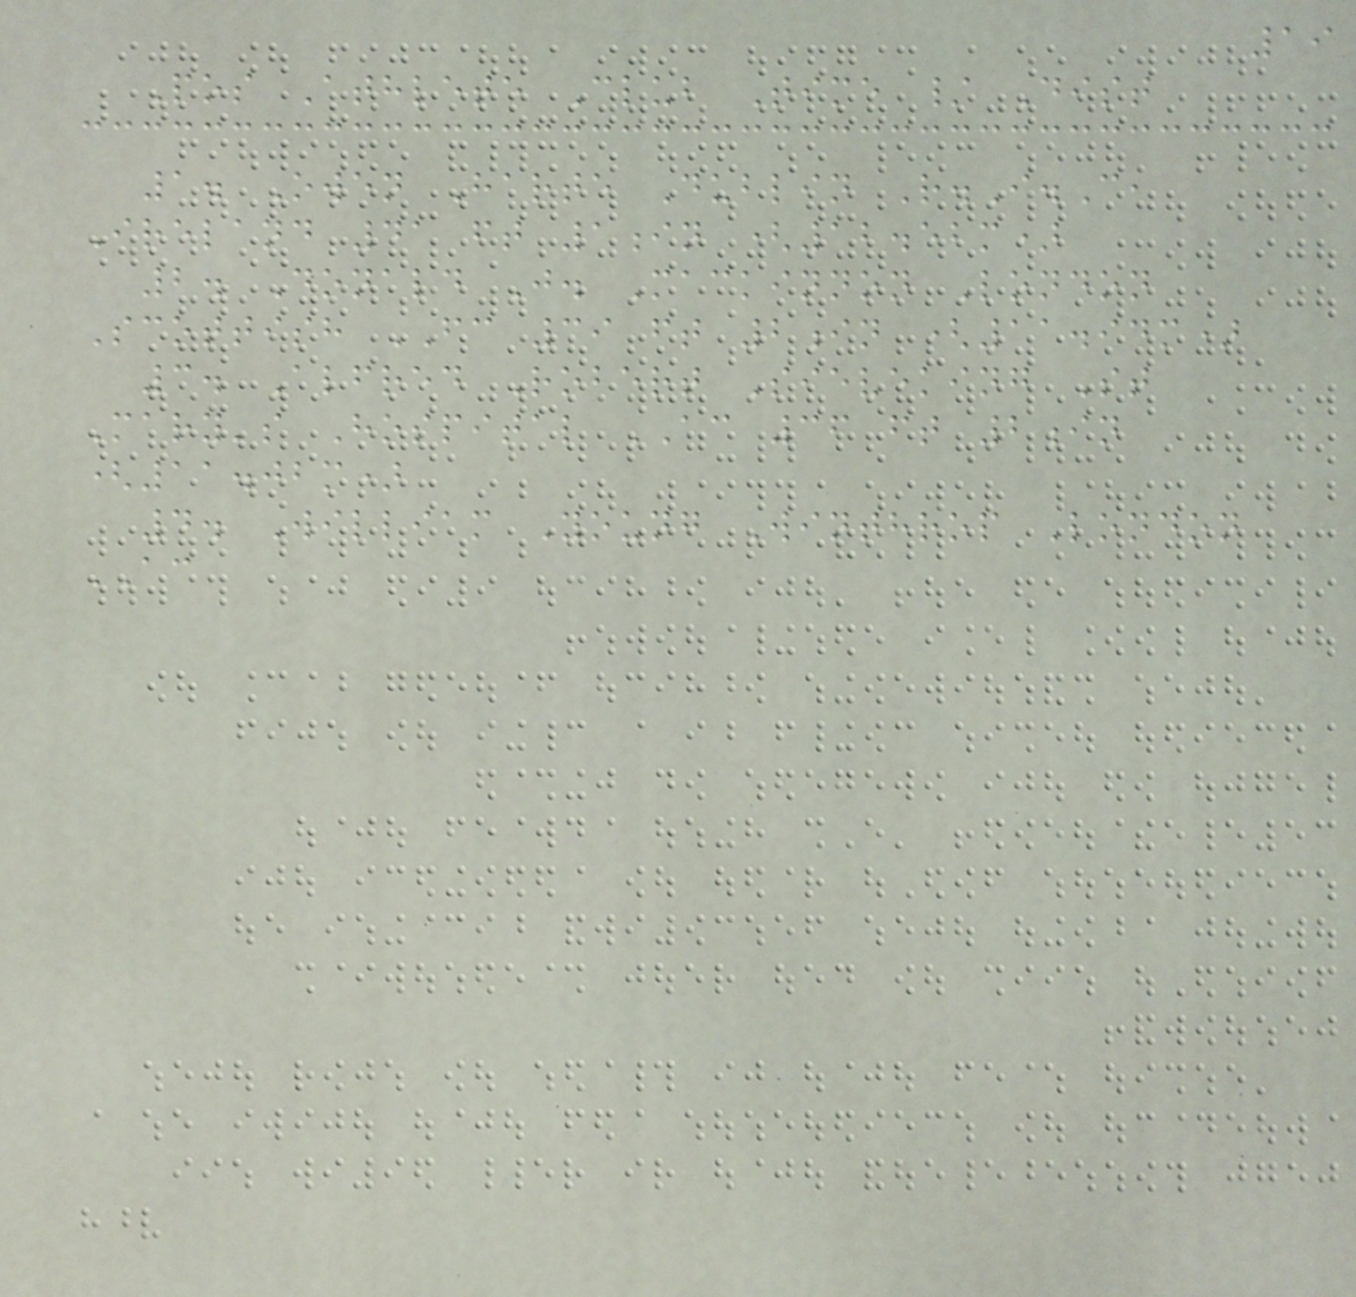19
Pos Athlete Club Time / Dist
1. Owen Harte Dublin R.I.C,
Ireland 41 ft 1in (12.52m)
2. Donald J. Mackinnon London
Scottish FC 39 ft 2in (11.94m)
3. Alfred Robert Sieveking St
Mary's Hospital AC 36 ft 2in
(11.02m)
4. William Young Winthrop London
AC
